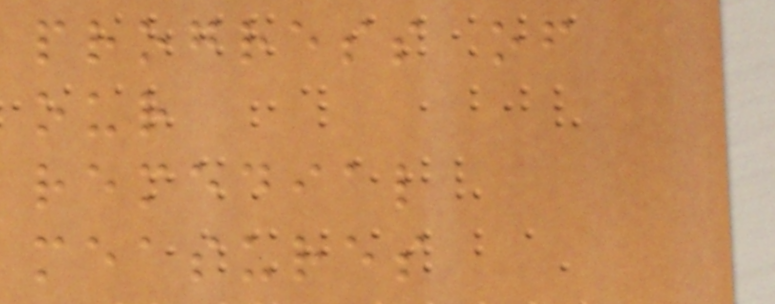progress of
our
remedial
measures
